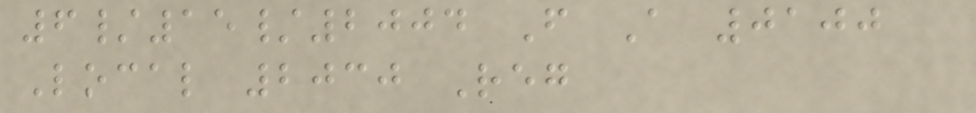6/15/2004 F A 0100
Local 2030 Reg
